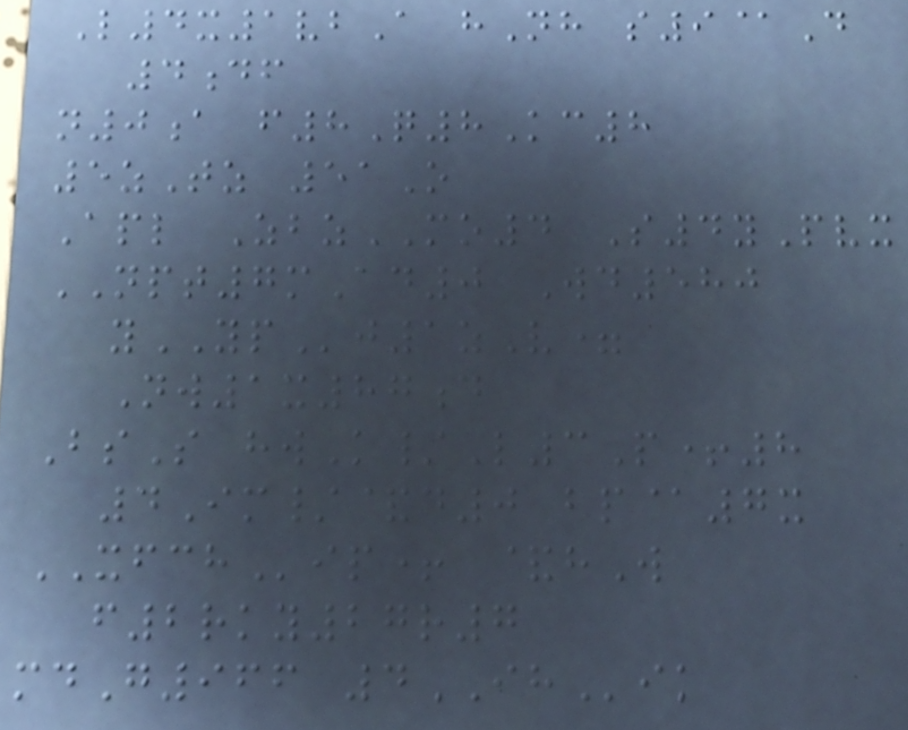L4x1vbA hNh s9@D
4df
n0a f8Q8Kc8
5zTz 51O
Apl ZbzMO4 S4yPvx
NPT7mAd0 Wd580
yYPj1zV=
Nw1x87d
BsS hwK/L3P+8
4Im/&d0 bp@7x
XFCHip+ &hW
f2rky27r7
mdG966 4IHik
